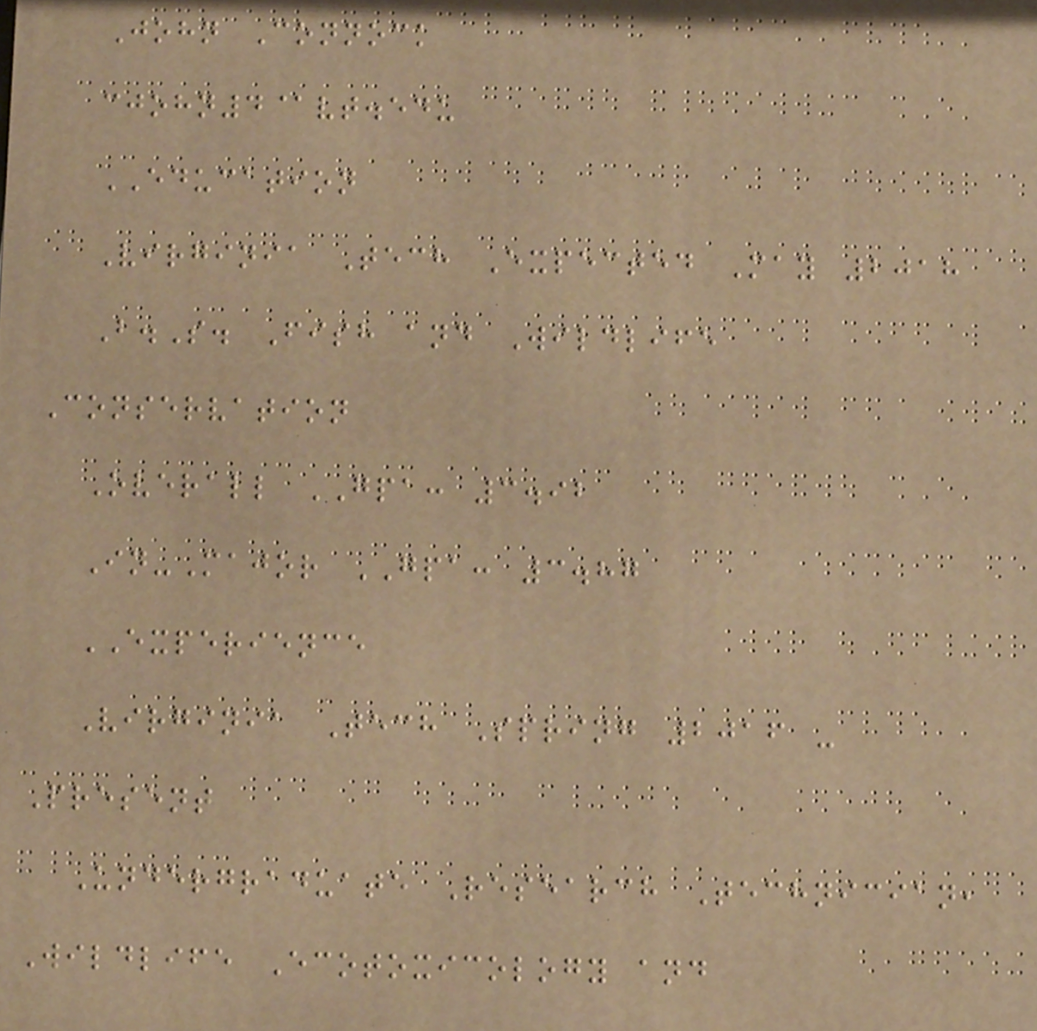John Connock
cjohn4@vt.edu
EDUCATION
Virginia Tech Expected May 2018
B.S. Fish and Wildlife
Conservation
Overall GPA: 3.92
In-Major GPA: 3.87
EXPERIENCE
Virginia Tech Spring 2016 -
Present
Undergraduate Research Technician,
Wildlife Ecotoxicology and
